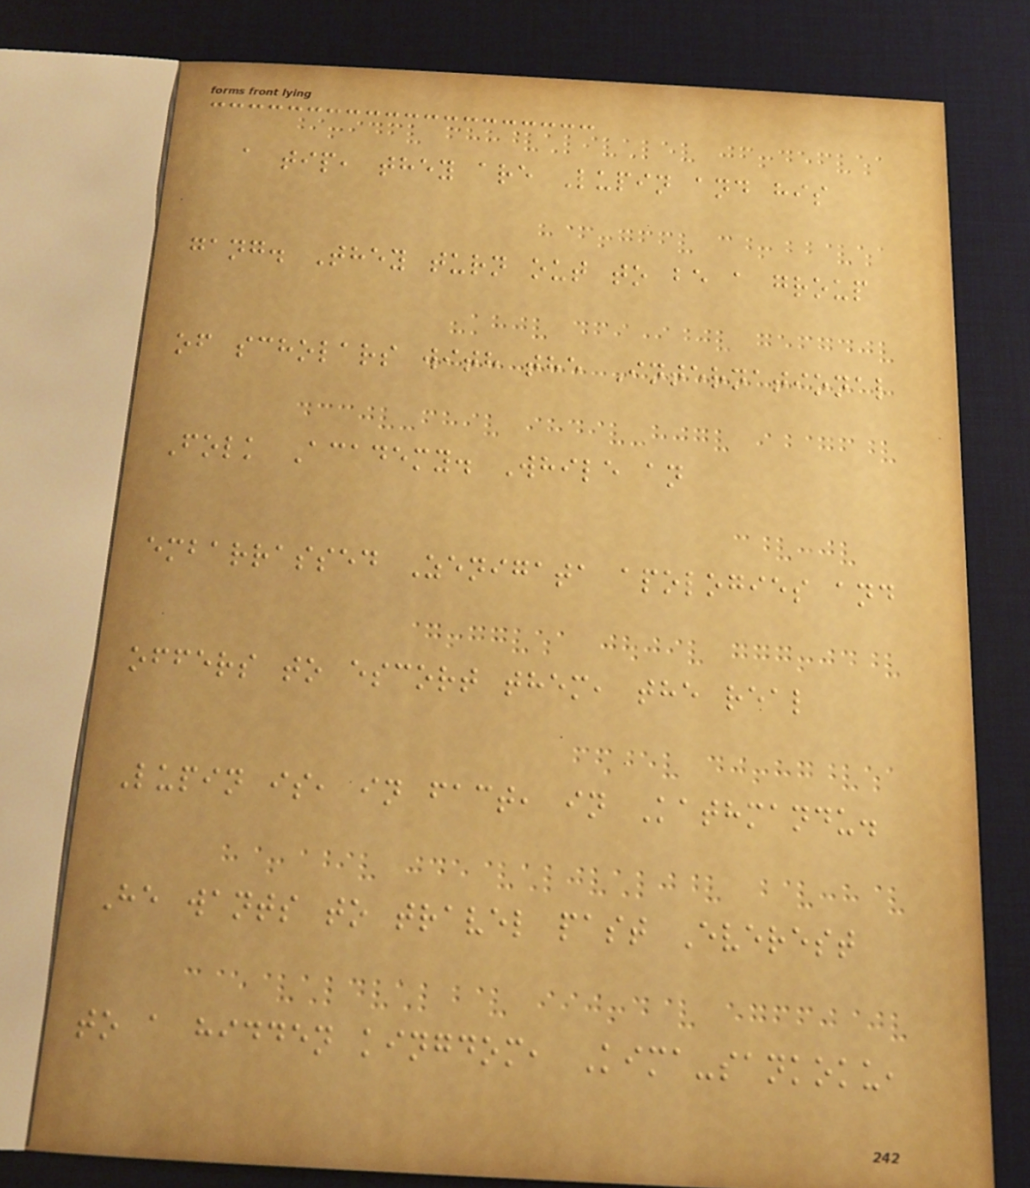a tip, they are Lupin and his
gang. They turn out to be a group
of scholars with the International
Folk Academy. While an
embarrassed Zenigata apologies and
offers to escort them, the real
Lupin is, in fact, in Kathmandu.
He wants to travel past Everest
to a hidden kingdom, Kima-sankoku,
